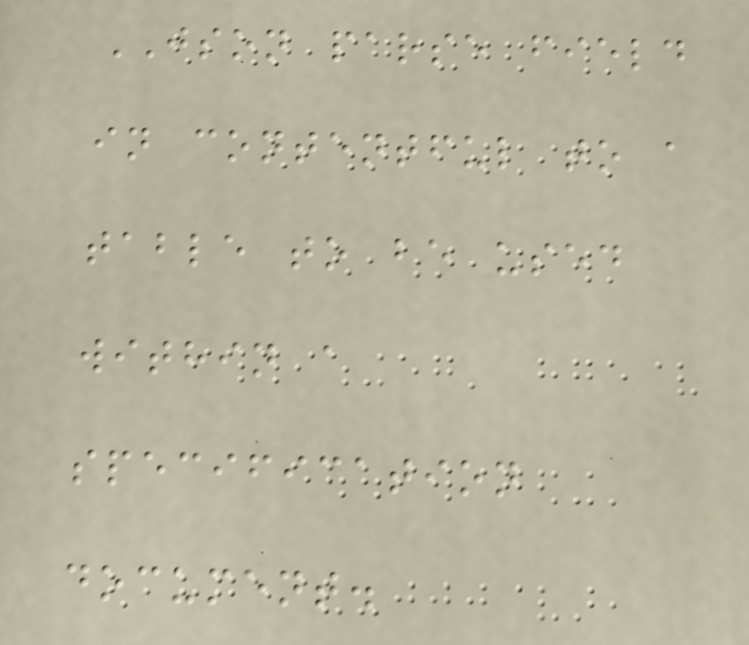JSON parse field
in contentful to a
table to be used
within a
specification
document.
